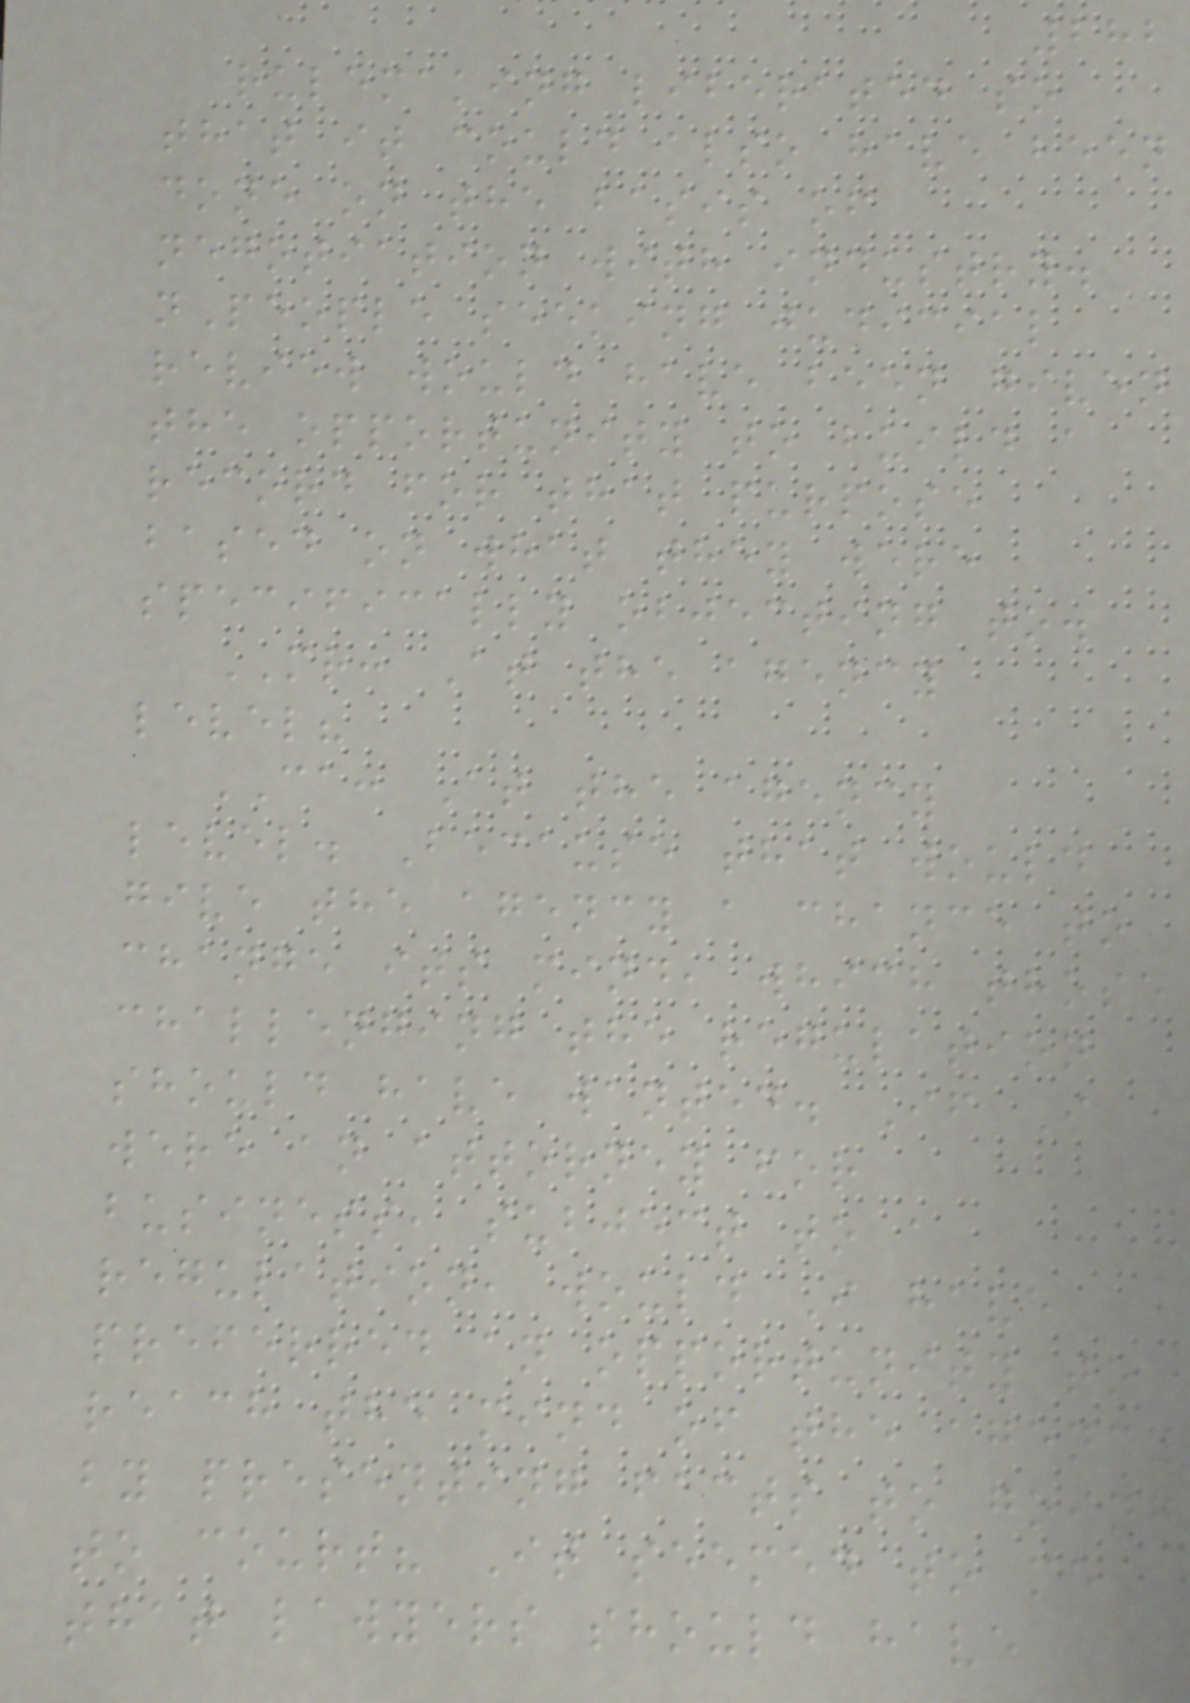282
rulemaking liberated so
that it could also have been
done on the basis of
negotiation with industry.
nPeople seeking judicial
review would have been given
the opportunity to build a
record for that purpose
based on what they were
specifically objecting to.
MR: At the agency
level?
CA: At the agency
level. Because that would
give the agency a chance to
change its mind, which those
challenging the regulation
should have wanted. If I
were an attorney for
business, subject to a
regulation, would I have
preferred an opportunity to
reach the mind of the agency
by presenting facts to going
to court? It seemed to me
that lawyers should have
